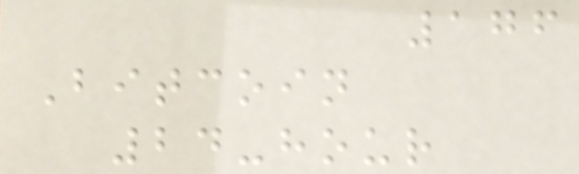176
Bitcoin
24-hour
